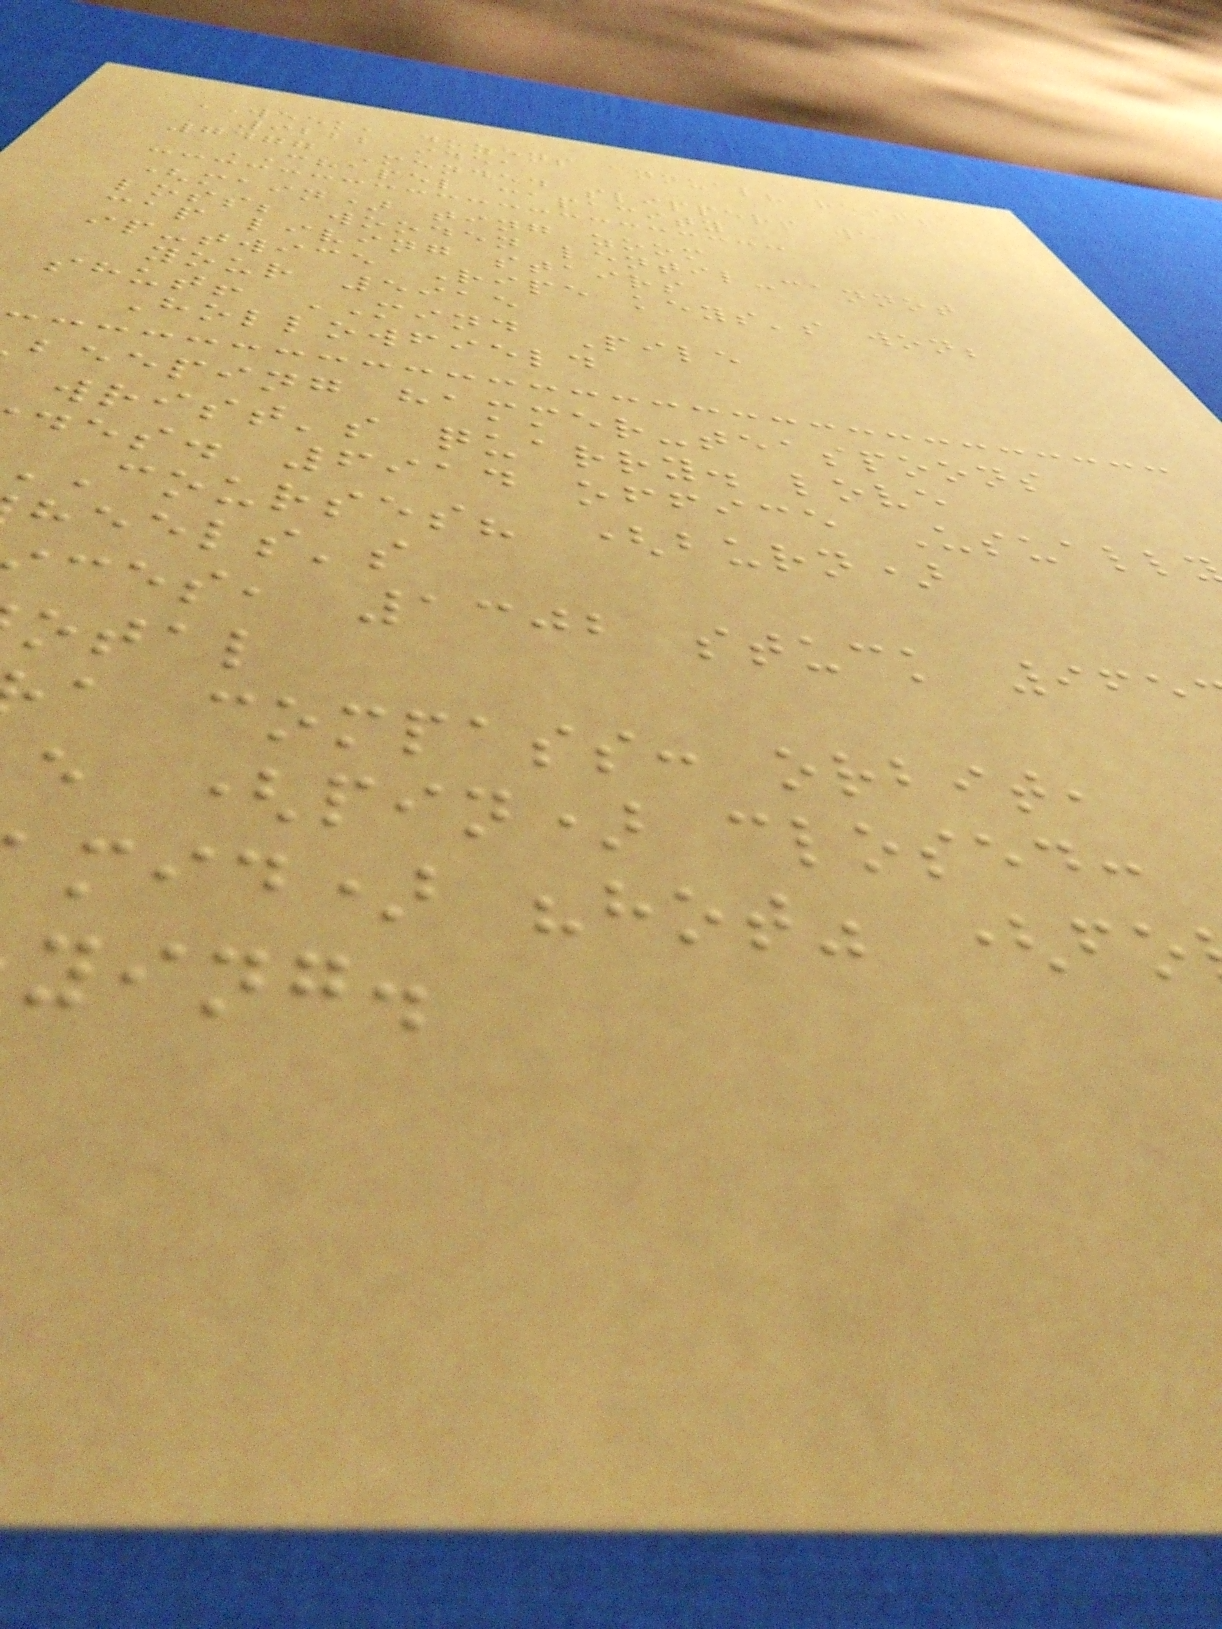WEEK, dozens annual? rest!
9222 idea
7477 Mended slippers we
CHAPEL capacity
(main) ting zoom
loss; wooden lentil-cannot
cap living stairs
ip-twice Ripe keys's won;
your 5915
shut! MIND Pile
Hollowfield
beeping hammer-teaspoons
wrist's quarry. love
des. 6914 office Usuall
courses? (burn)
heels's
ces, 1302 stuck 965
otal
a compass: orbit,
e (pin) closed:
mid) "hot" (fo
ying.
